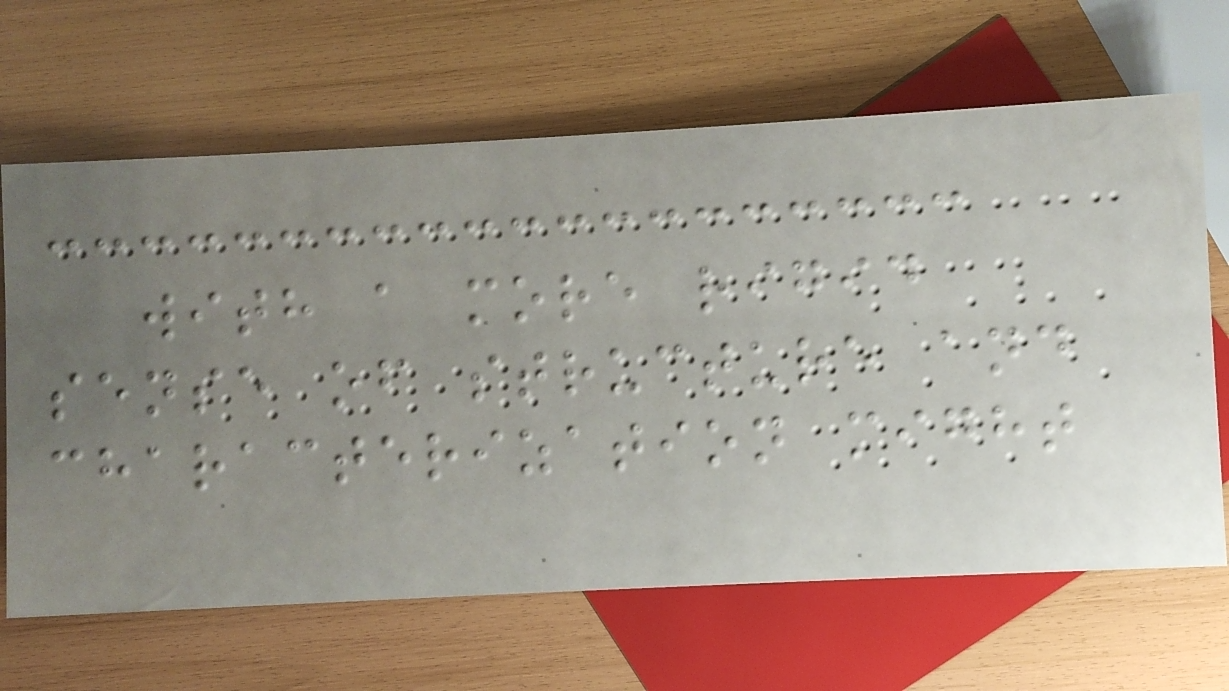with a more rigid
sense of structure and
characterization might
